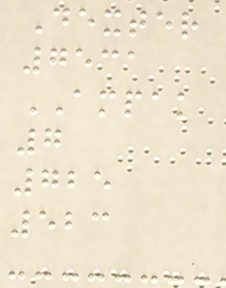Dexter
7531
AMPAK
7
725
523
